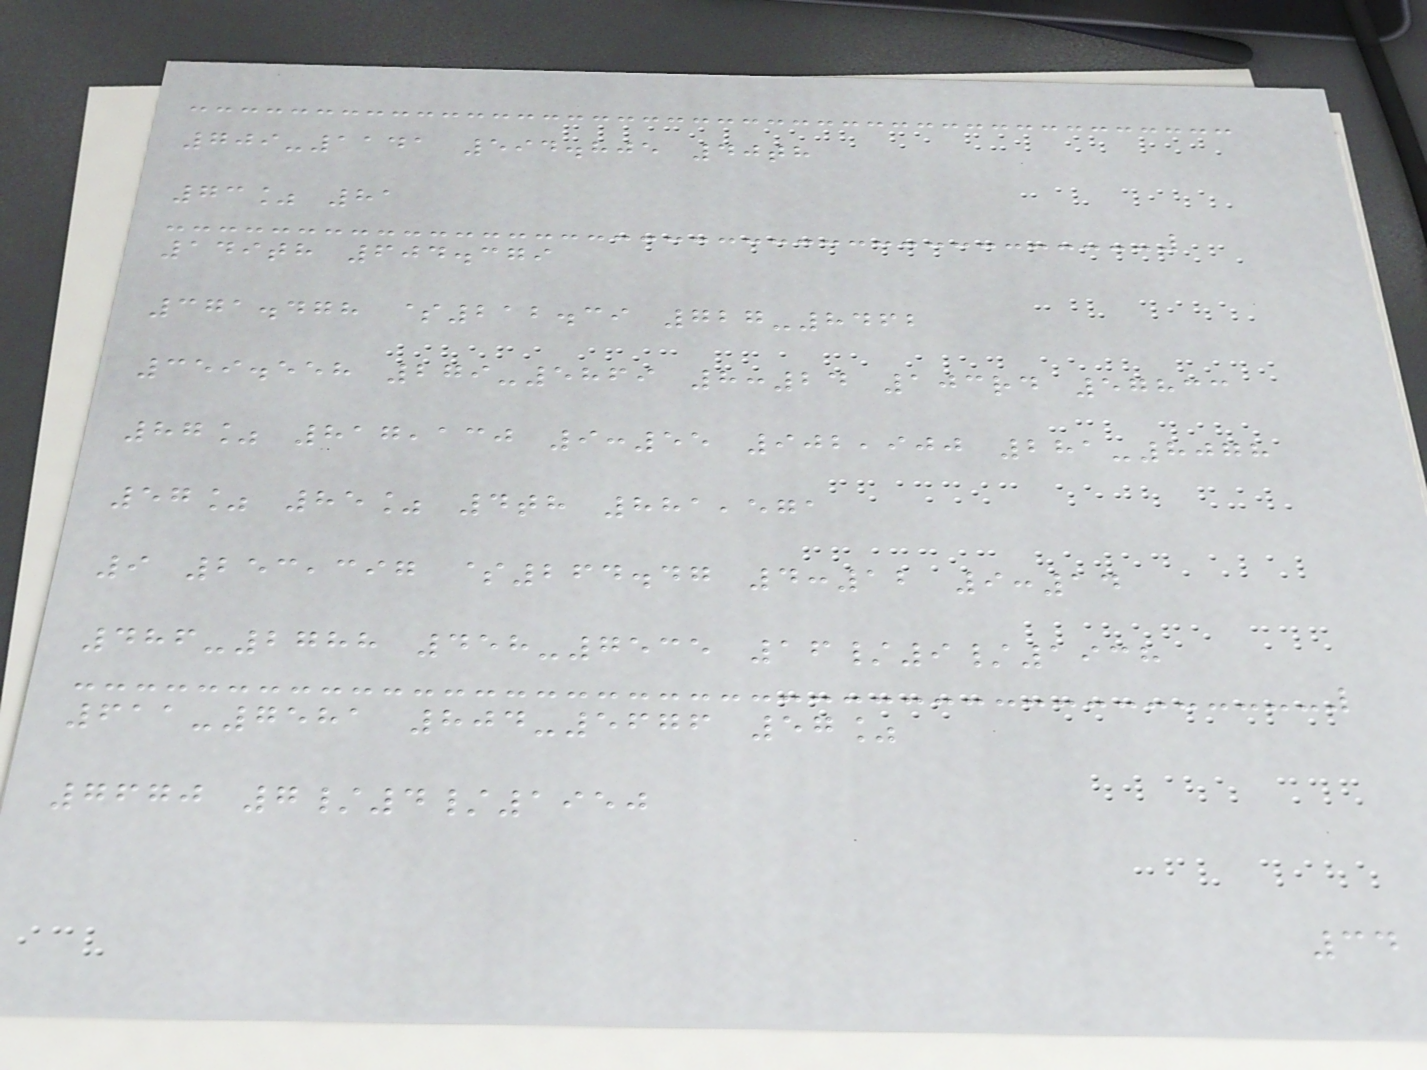709-1141 594.805 40th
73% 81
149th 604.379
371.478 $212.39 727-8462
359.558 279-5869 8:24 103rd 57833
87% 817,130 9:55 902,900 281-8078
57% 85% 4th 881,571
9 253,397 $264.47 4:12 9:14
486-2788 458-7535 16/9/1938
611-7581 804-5676 57%
7670 7/4/1950
34
